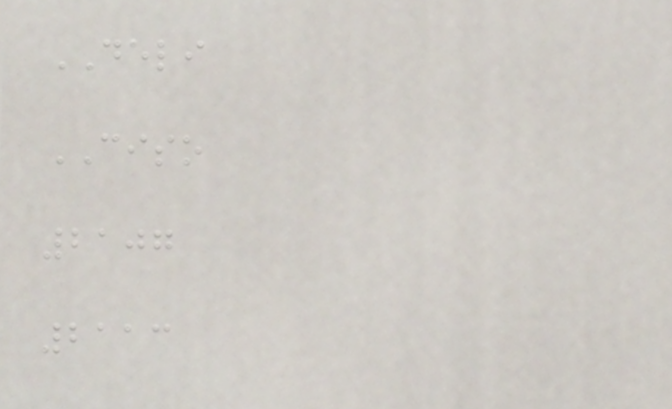DELI
CISO
2107
2113
